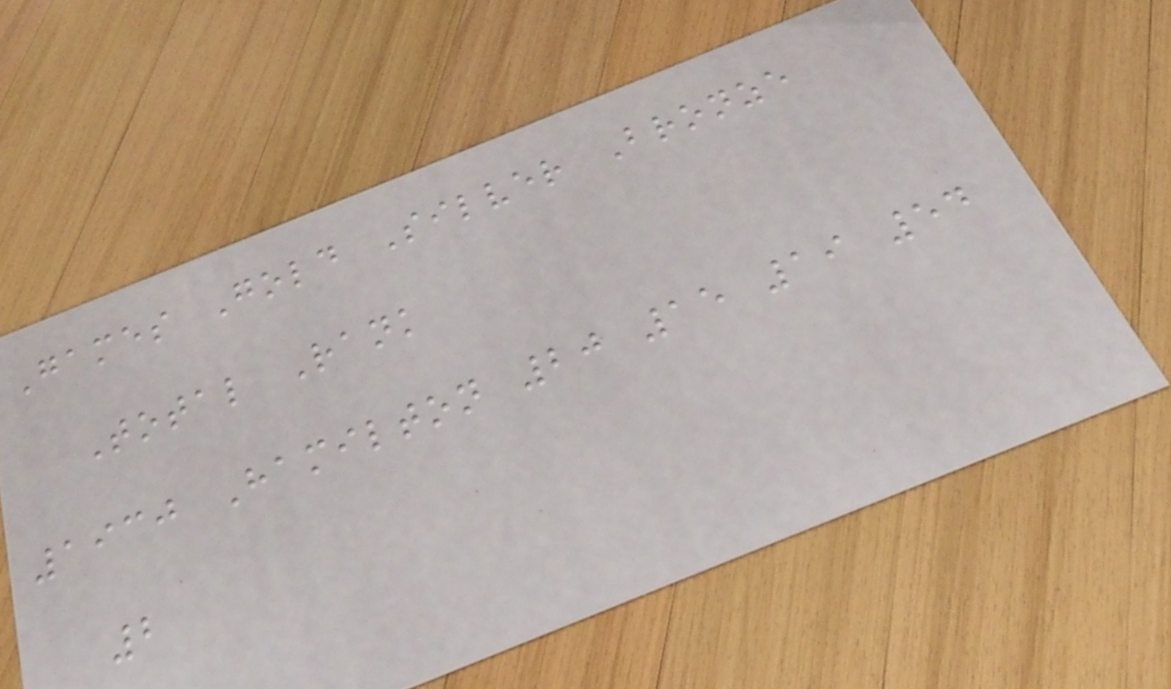Games Gold Silver Bronze
Total Rank
1930 Hamilton 20 15 19 54
2
